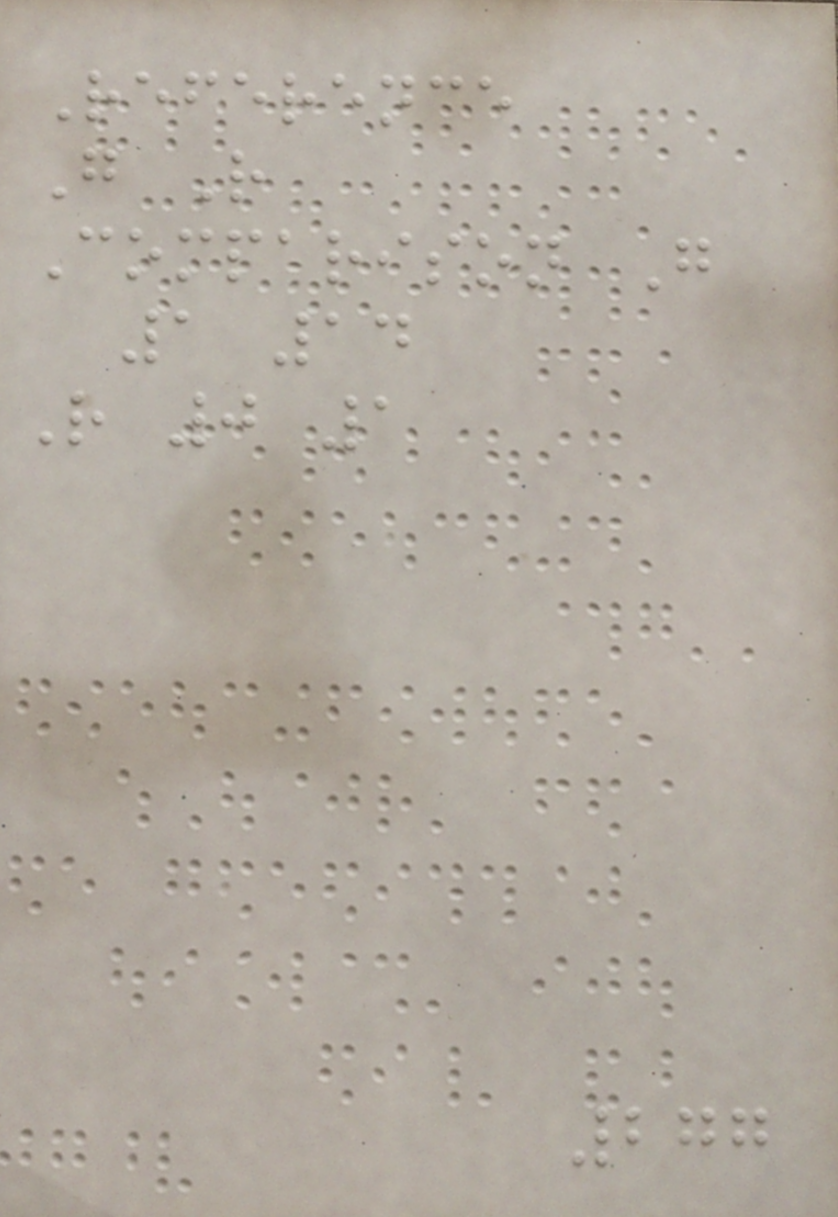Reference
G R
Comparison G
1 14
R 0 1
277
